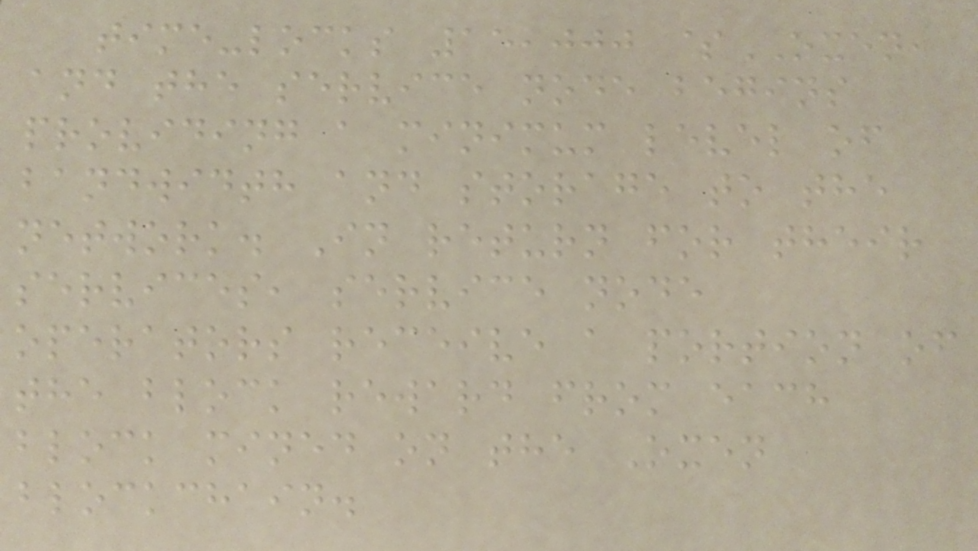time-locks 15,000 $OXEN,
and the service node begins
providing a minimum level of
bandwidth and storage to the
network. In return for their
services, service node
operators receive a portion of
the block reward from each
block mined on the Oxen
blockchain.
